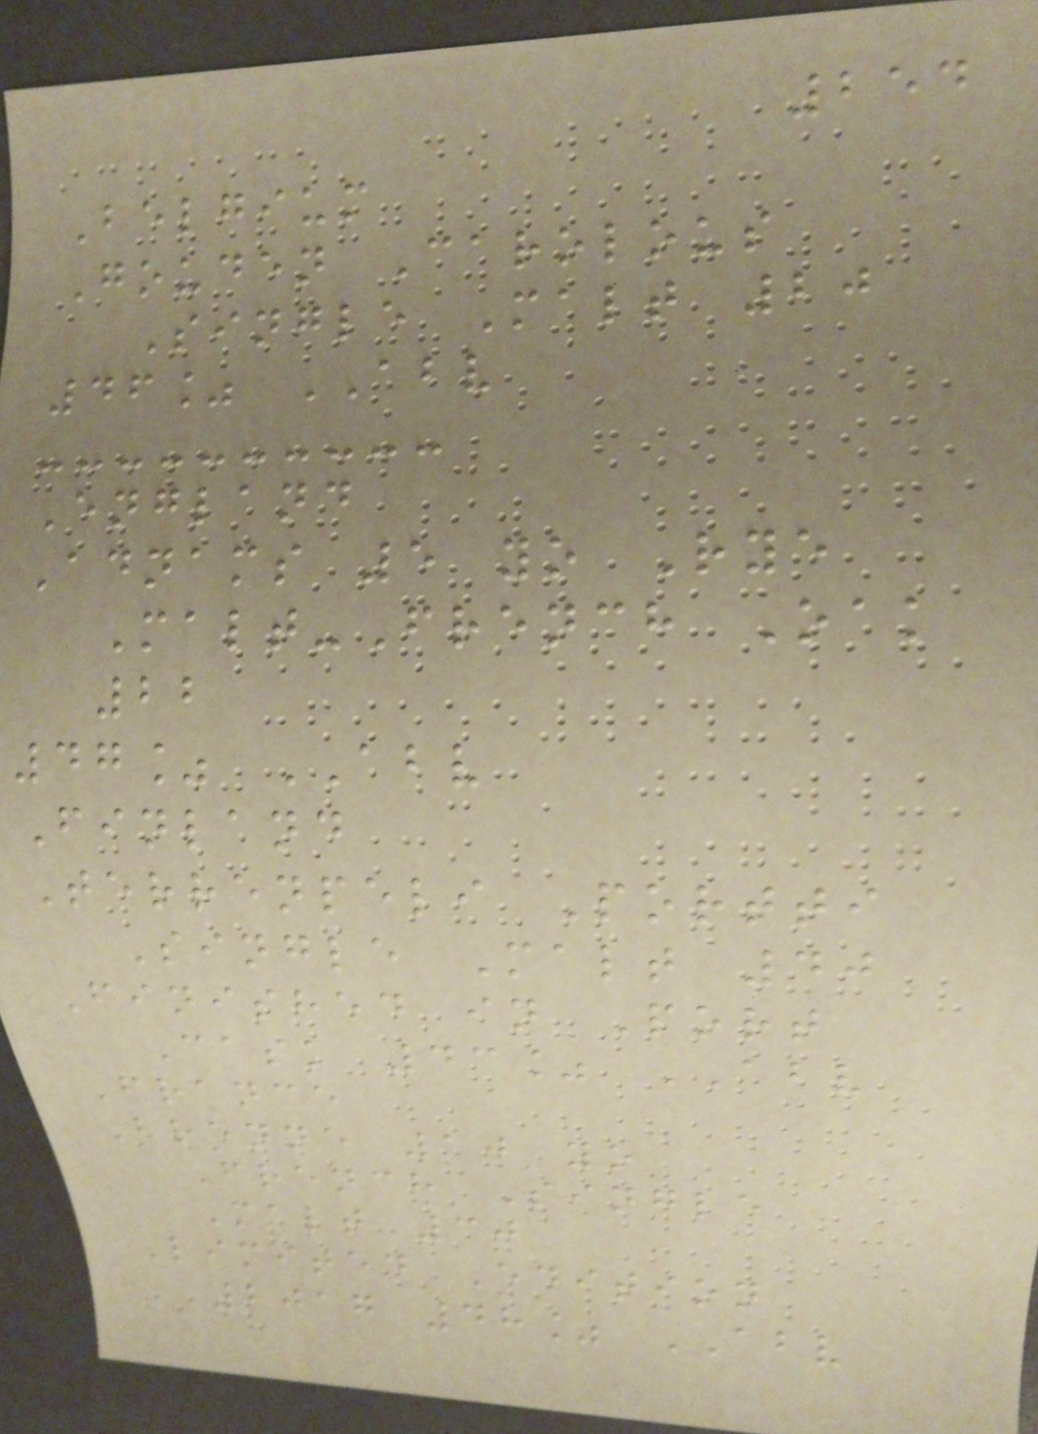254
Belgium
Gouden Carolous
Single Malt 20
46% ABV
England
Adnams 5 yo Rye
Malt-French Oak
22
47% ABV
Finland
Terrenpeli Portti
Single Malt 40
Finished in Port
Cask 43% ABV
France
Brenne 10 yo
French Single
Malt 30
Limited Edition
2017 48% ABV
